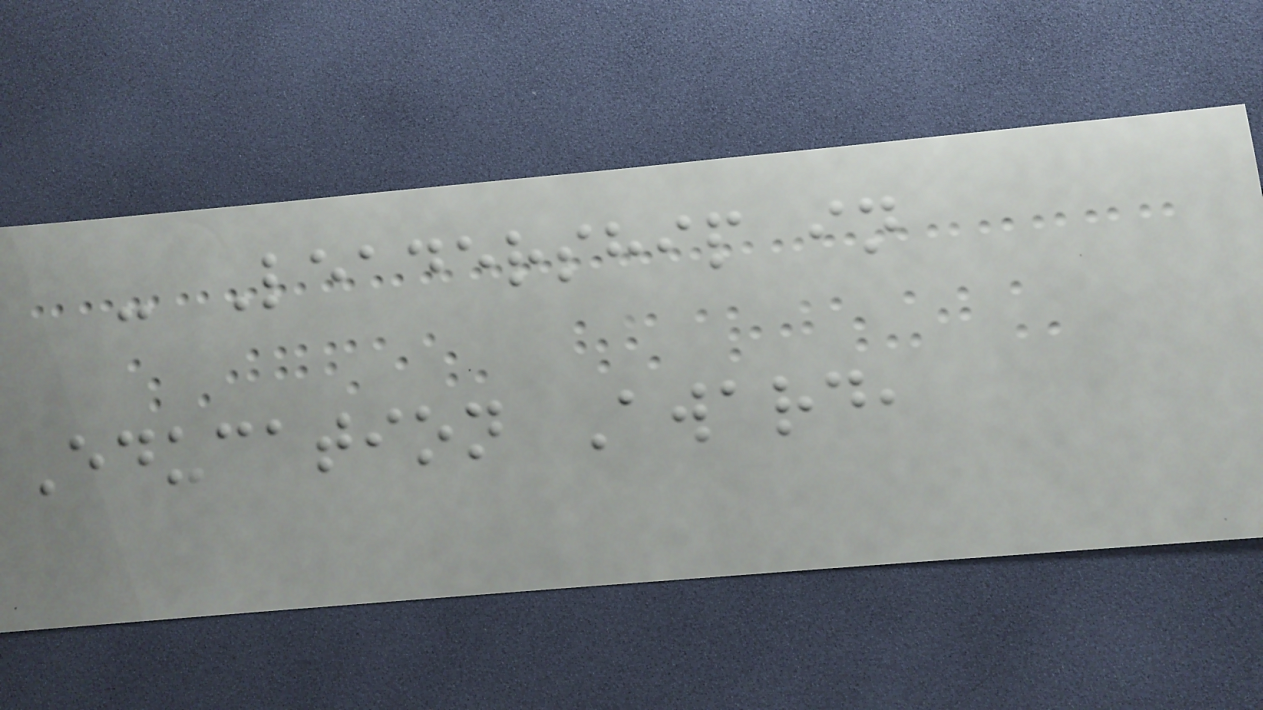- Leadership in
Education Award,
